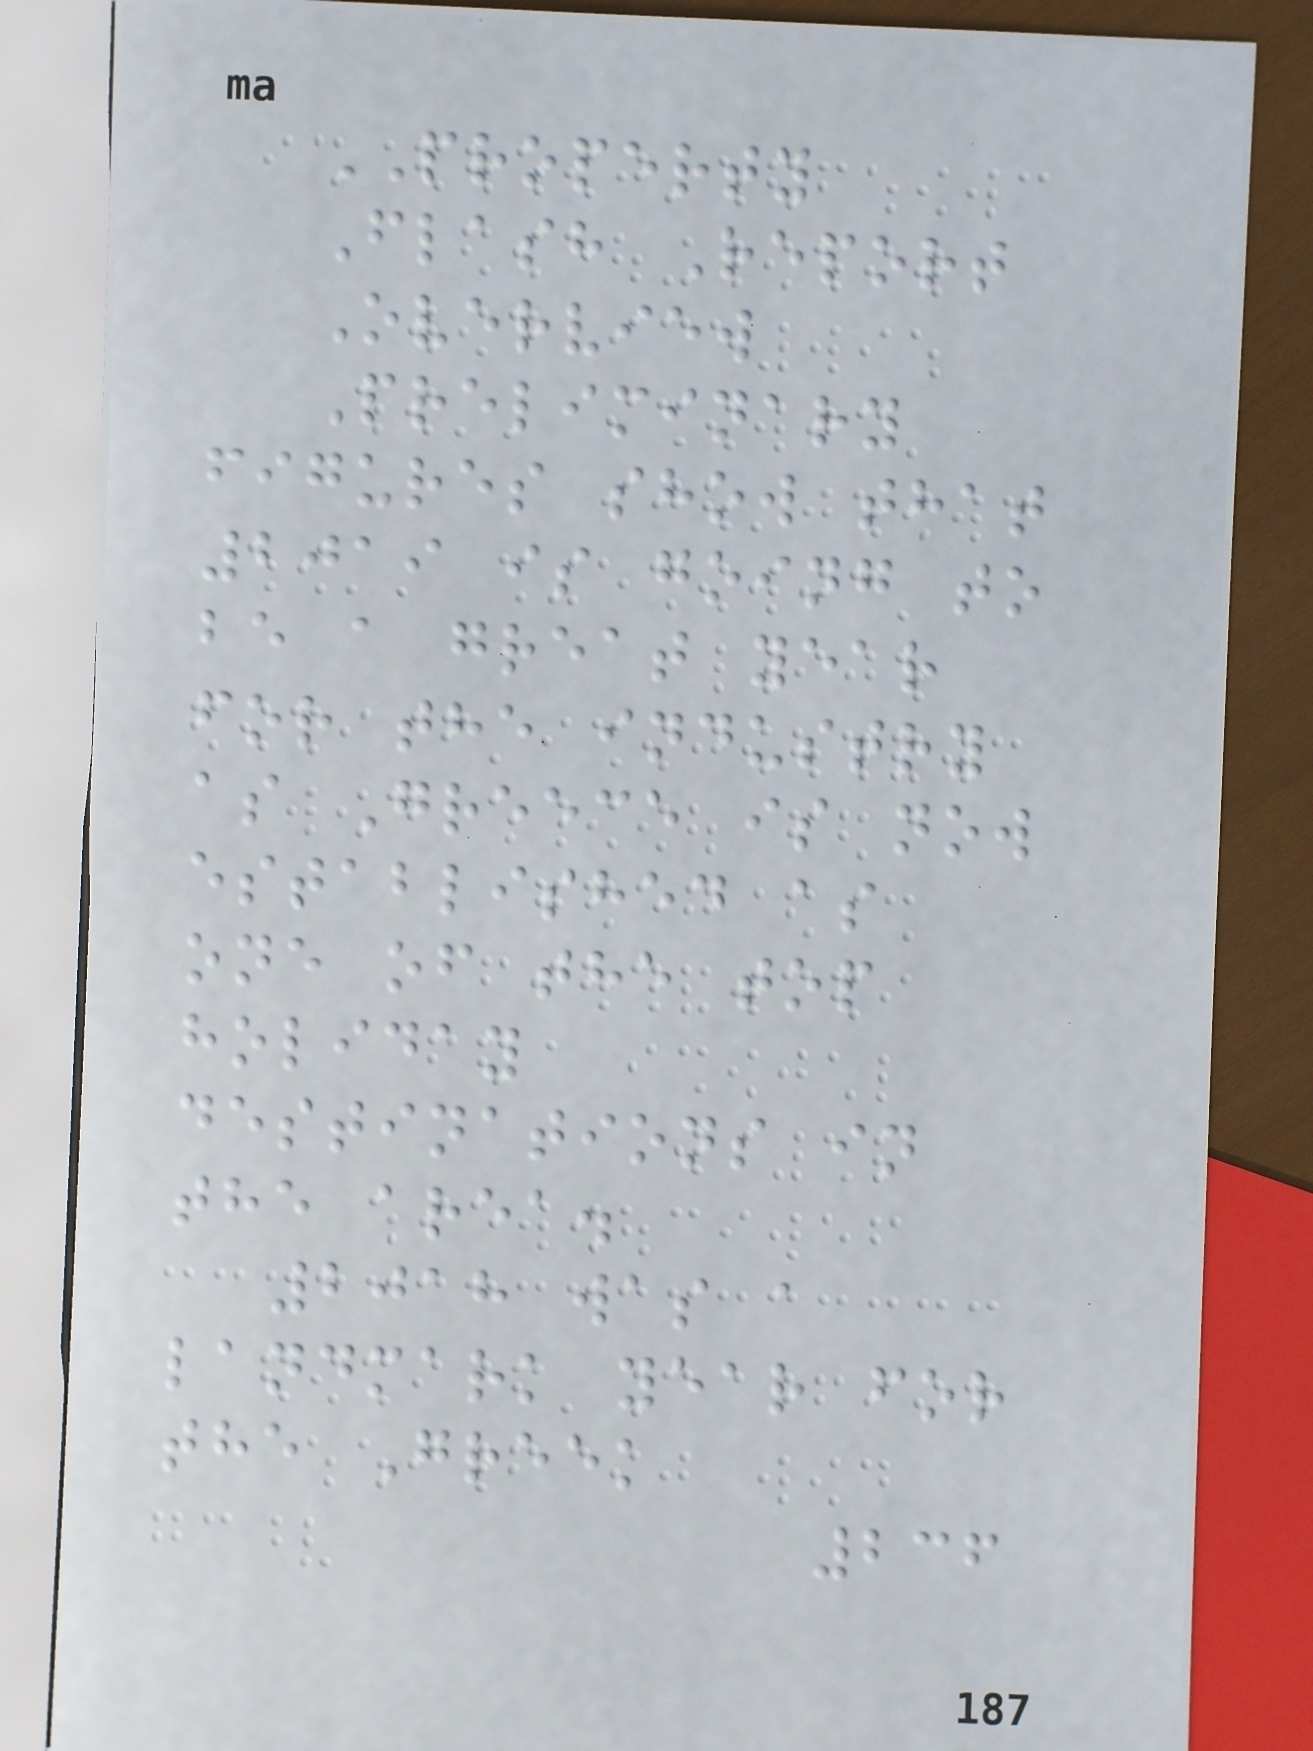PROPERTY
Flash Report
Overview
Preliminary
figures show that
2019 is going to
be a great year
for the industry
as Greece is now
established as
one of the top
holiday
destinations in
the area.
2018 was a
landmark year for
the Greek
236
